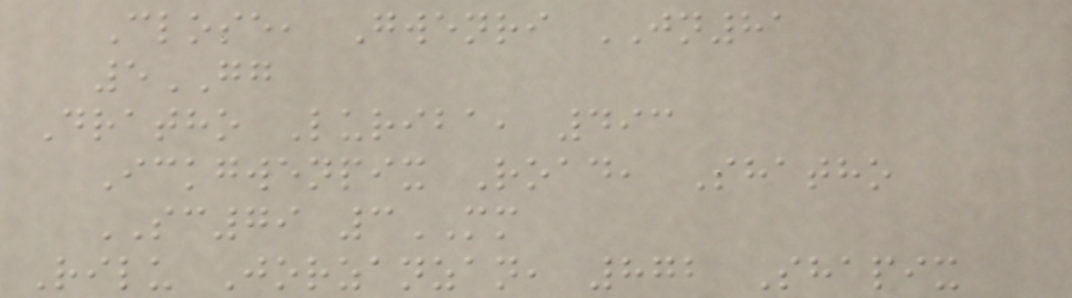Close, Gwenri JN81
5GG
Dratho Luriba, 493
Ickgwenpix Road, Shatho
SC79 3MM
Rilu Jorzanzan, 872 Shapix
